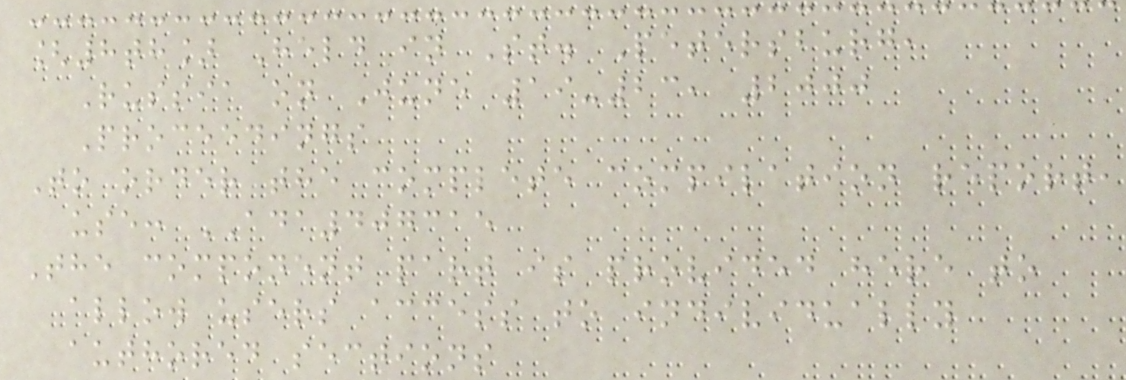[8th] Held in St. Petersburg,
Russia on June 19-23, 2000
Proceedings
To order the complete compilation report,
use: ADA407315
The component part is provided here to
allow users access to individually
authored sections
